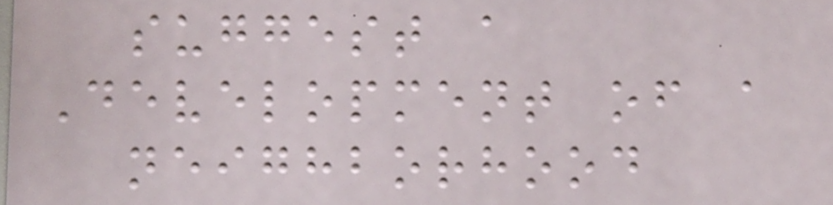suggest a
Development of a
neighborhood
